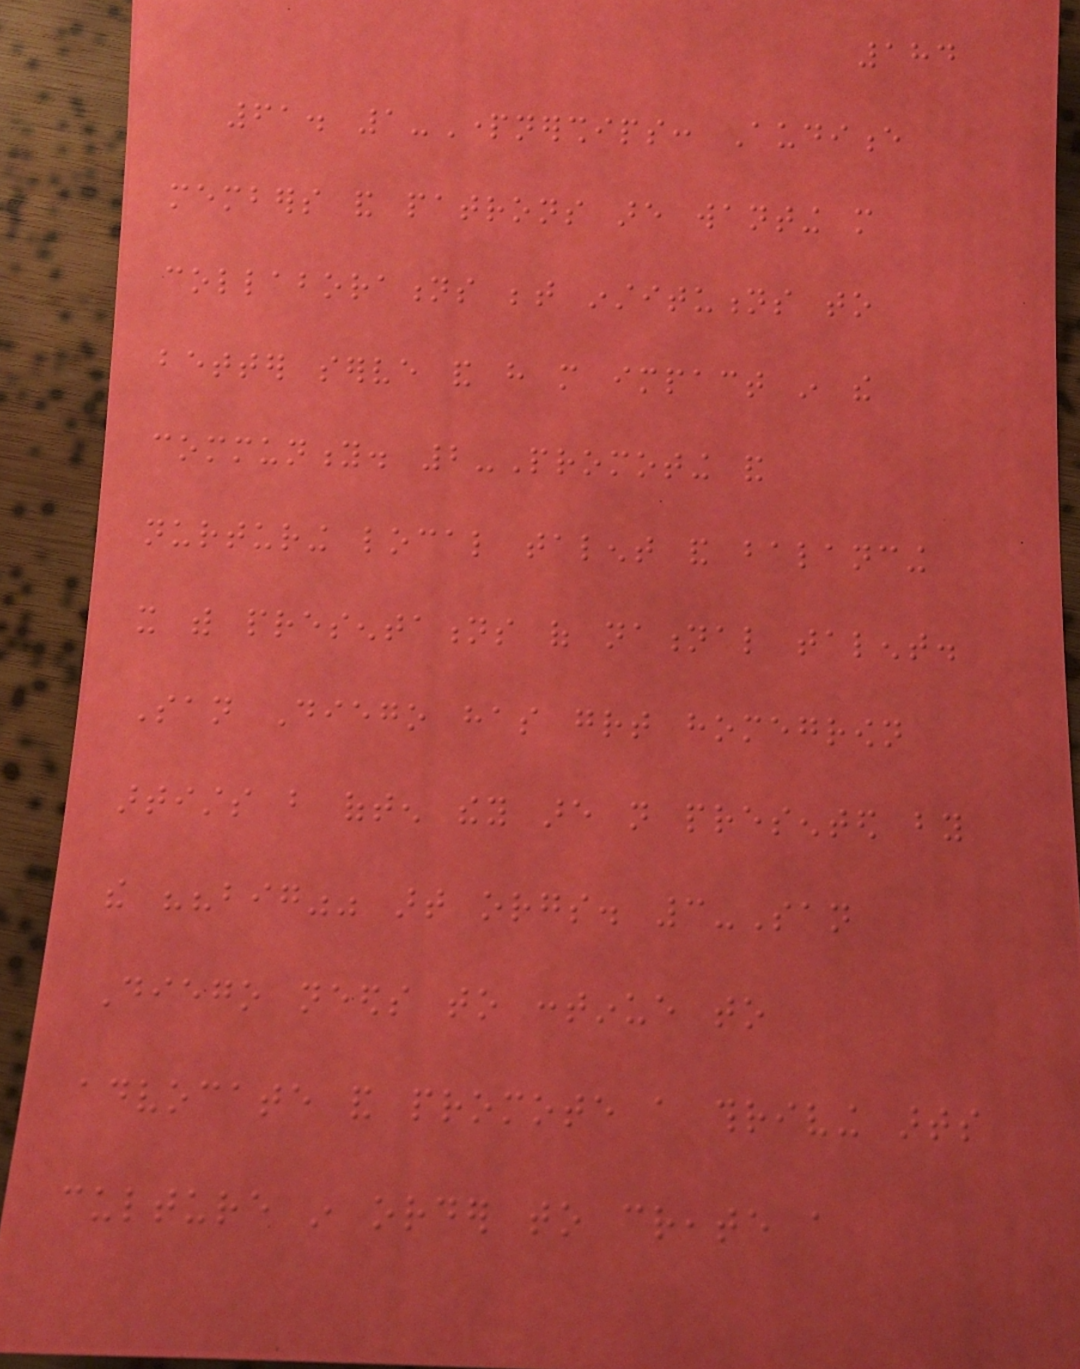184
61. 1-Partnerships: Audience
members and patrons are wanting more
collaborations between institutions to
better serve and have more impact in the
community. 2-Promoting and
nurturing local talent and balancing
it with presentations of national talent.
San Diego has great homegrown
artists but often they are not presented by
the ""big"" art orgs. 3-San
Diego needs to continue to
advocate and promote a thriving arts
culture in order to create a
